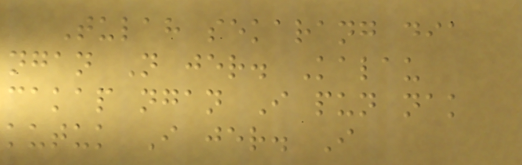Tulah sekarang dia
ngan N jer. Kalau
cakap ngan I pun nak
kutuk I jer. I
